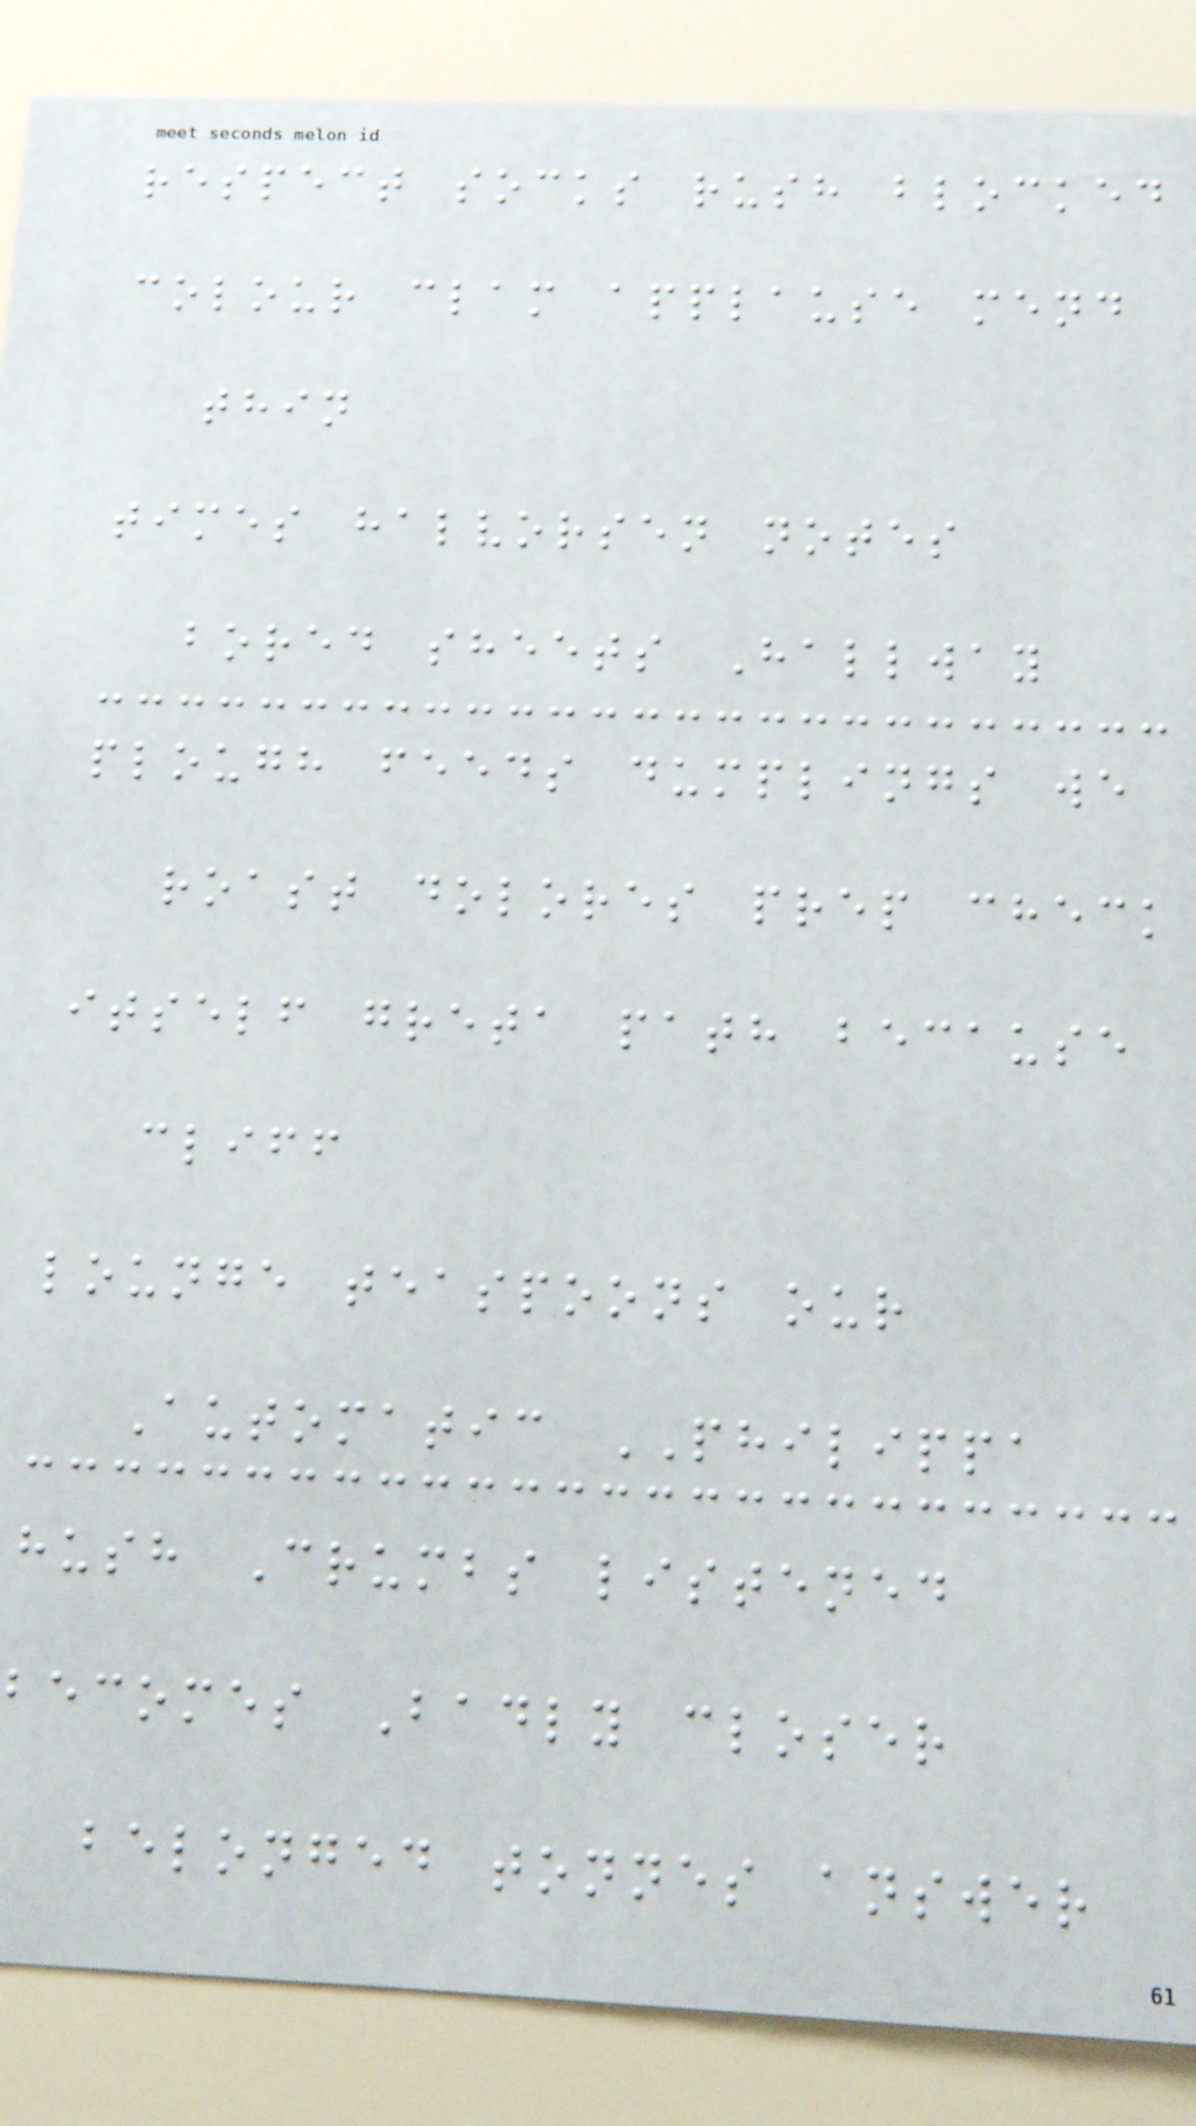respect socks rush blocked
colour clam applause mend
thin
times halvorsen notes
bored sheets Hallway
plough feeds dumplings we
roast dolores prep check
itself greta path because
cliff
lounge teaspoons our
Automatic PHILIPPA
hush Crumbs listened
becomes Badly closer
belonged tonnes answer
